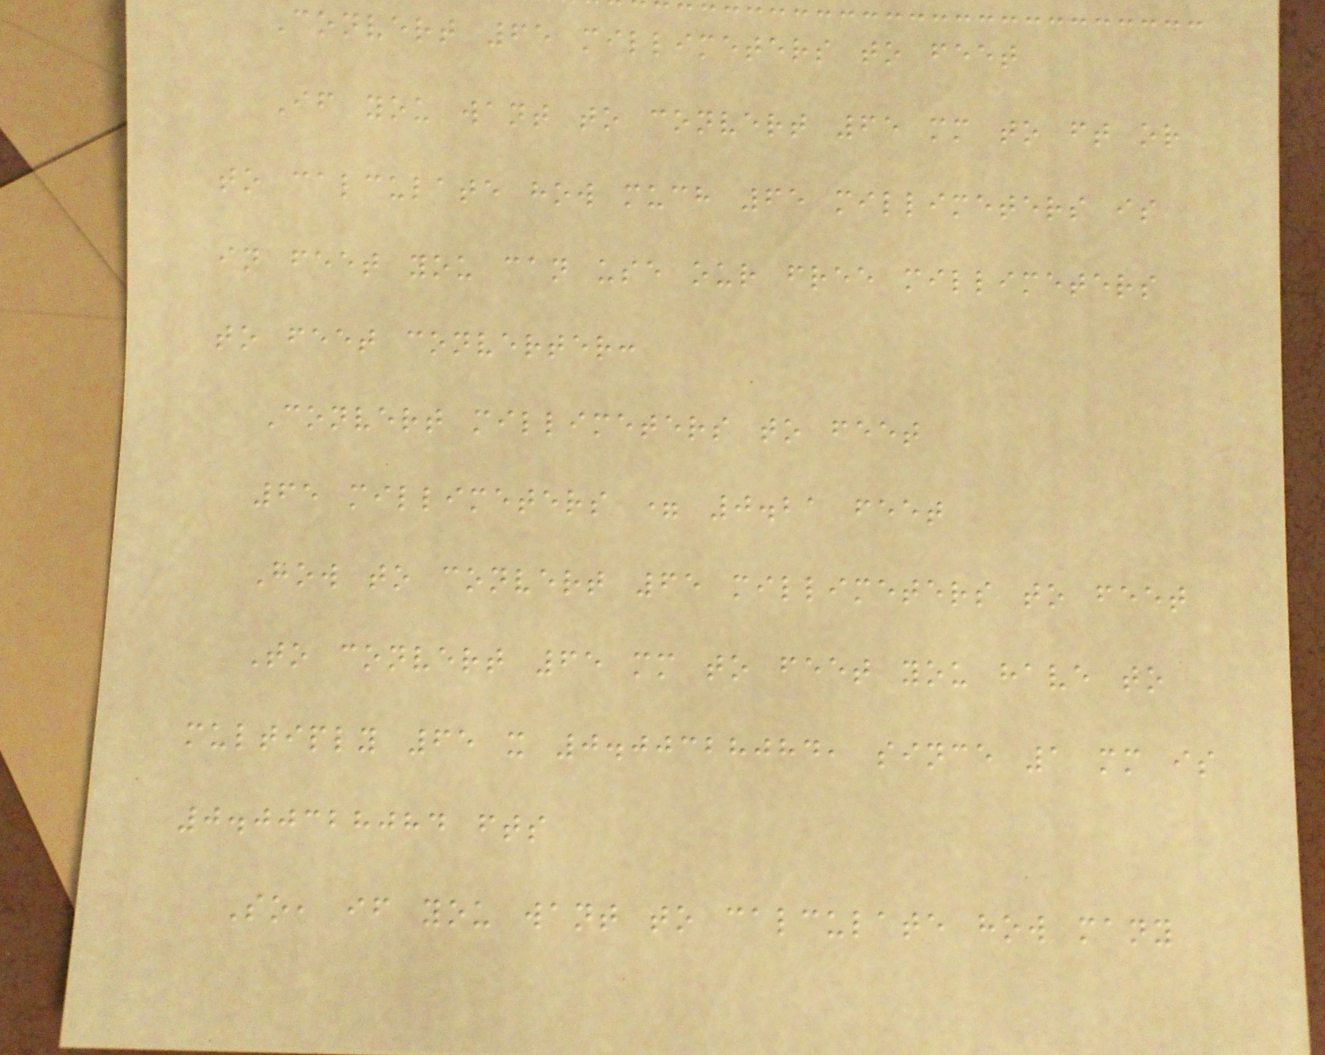Convert 65 millimeters to feet
If you want to convert 65 mm to ft or
to calculate how much 65 millimeters is
in feet you can use our free millimeters
to feet converter:
Convert millimeters to feet
65 millimeters = 0.21 feet
How to convert 65 millimeters to feet
To convert 65 mm to feet you have to
multiply 65 x 0.00328084, since 1 mm is
0.00328084 fts
So, if you want to calculate how many
